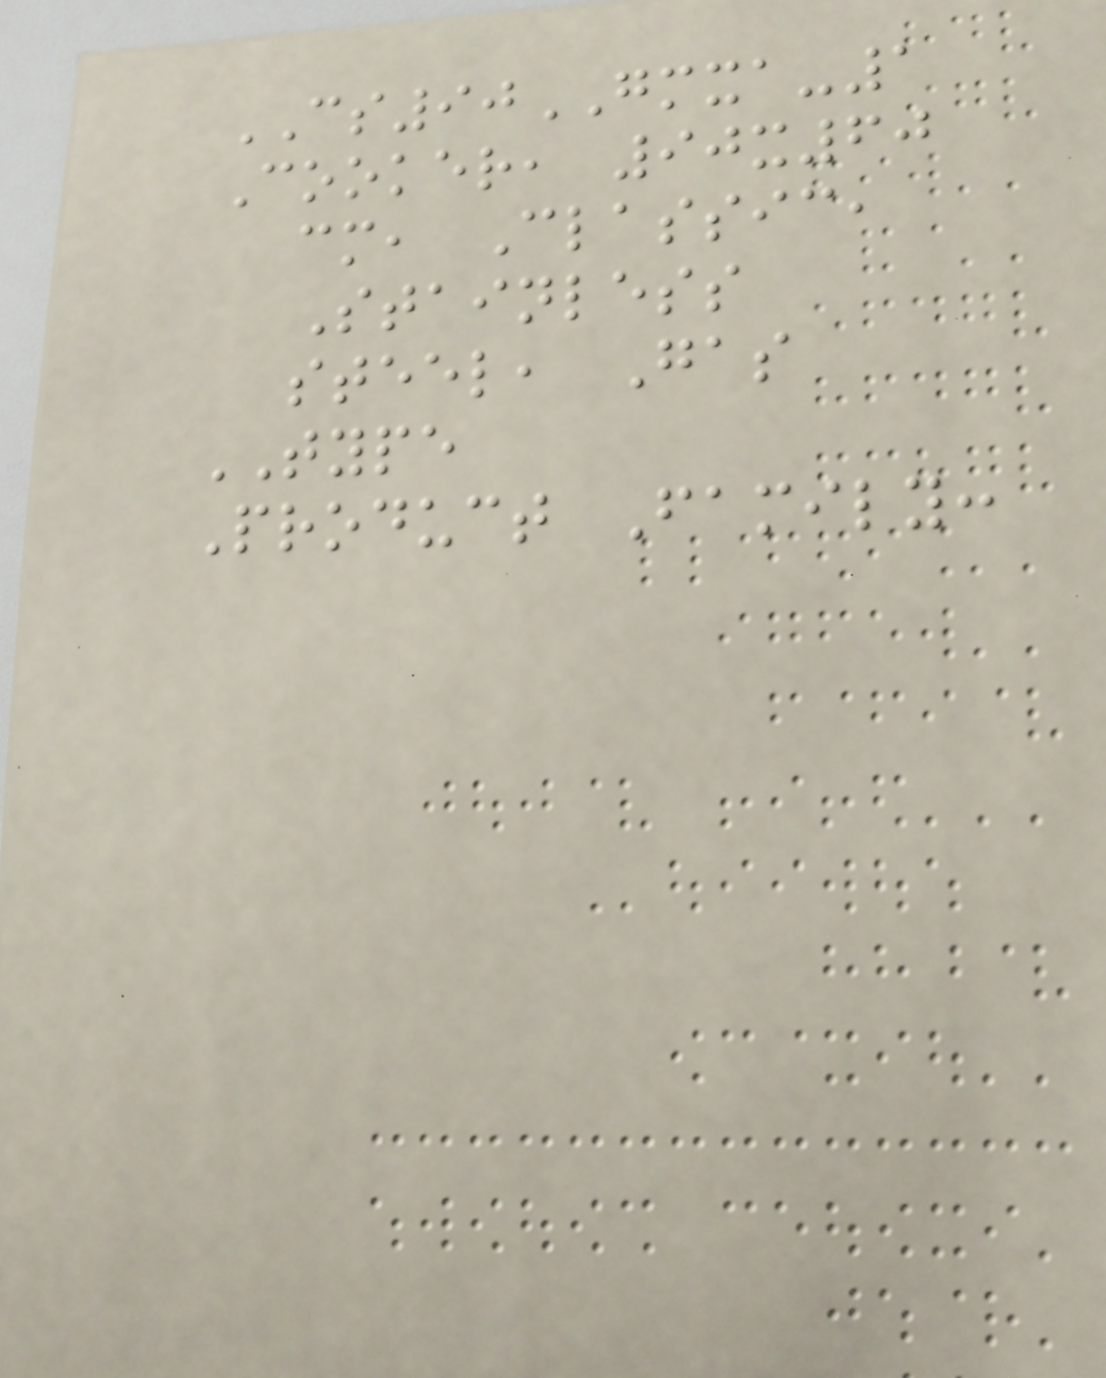CS90GMXA-1
Cooker, 90x60
cm, Classic,
Stainless
steel, Gas
TYPE
Product Family:
